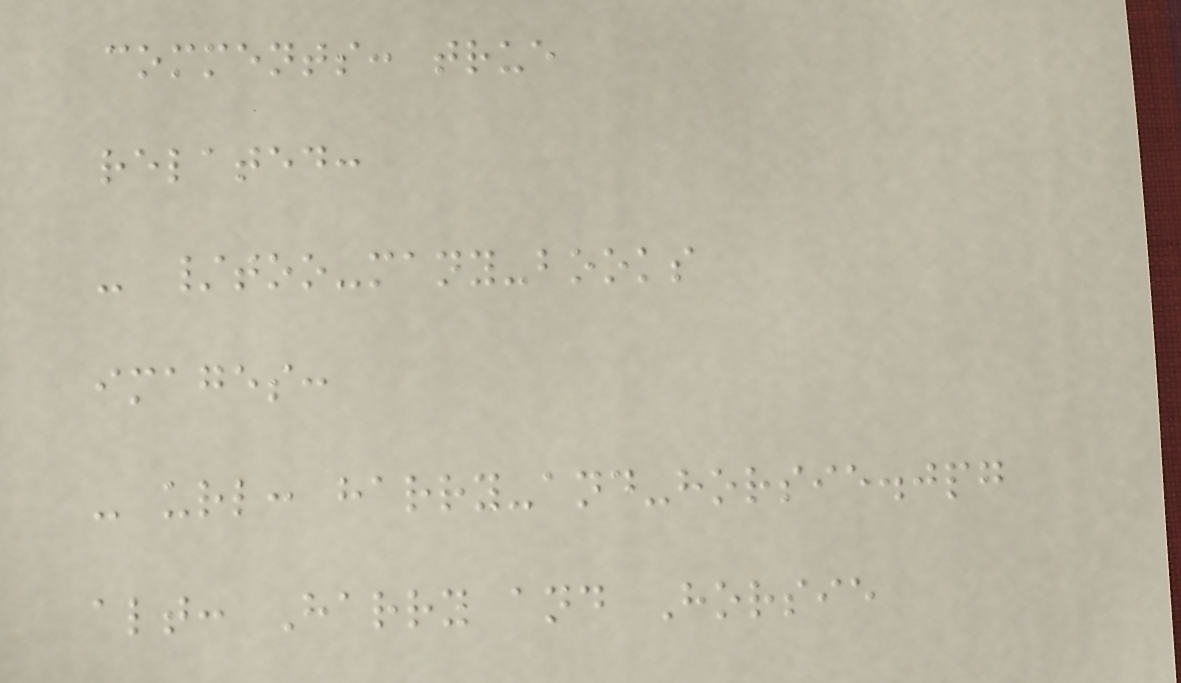comments: true
related:
- /too-many-books
images:
- url: harry-and-horsie.jpg
alt: Harry and Horsie
